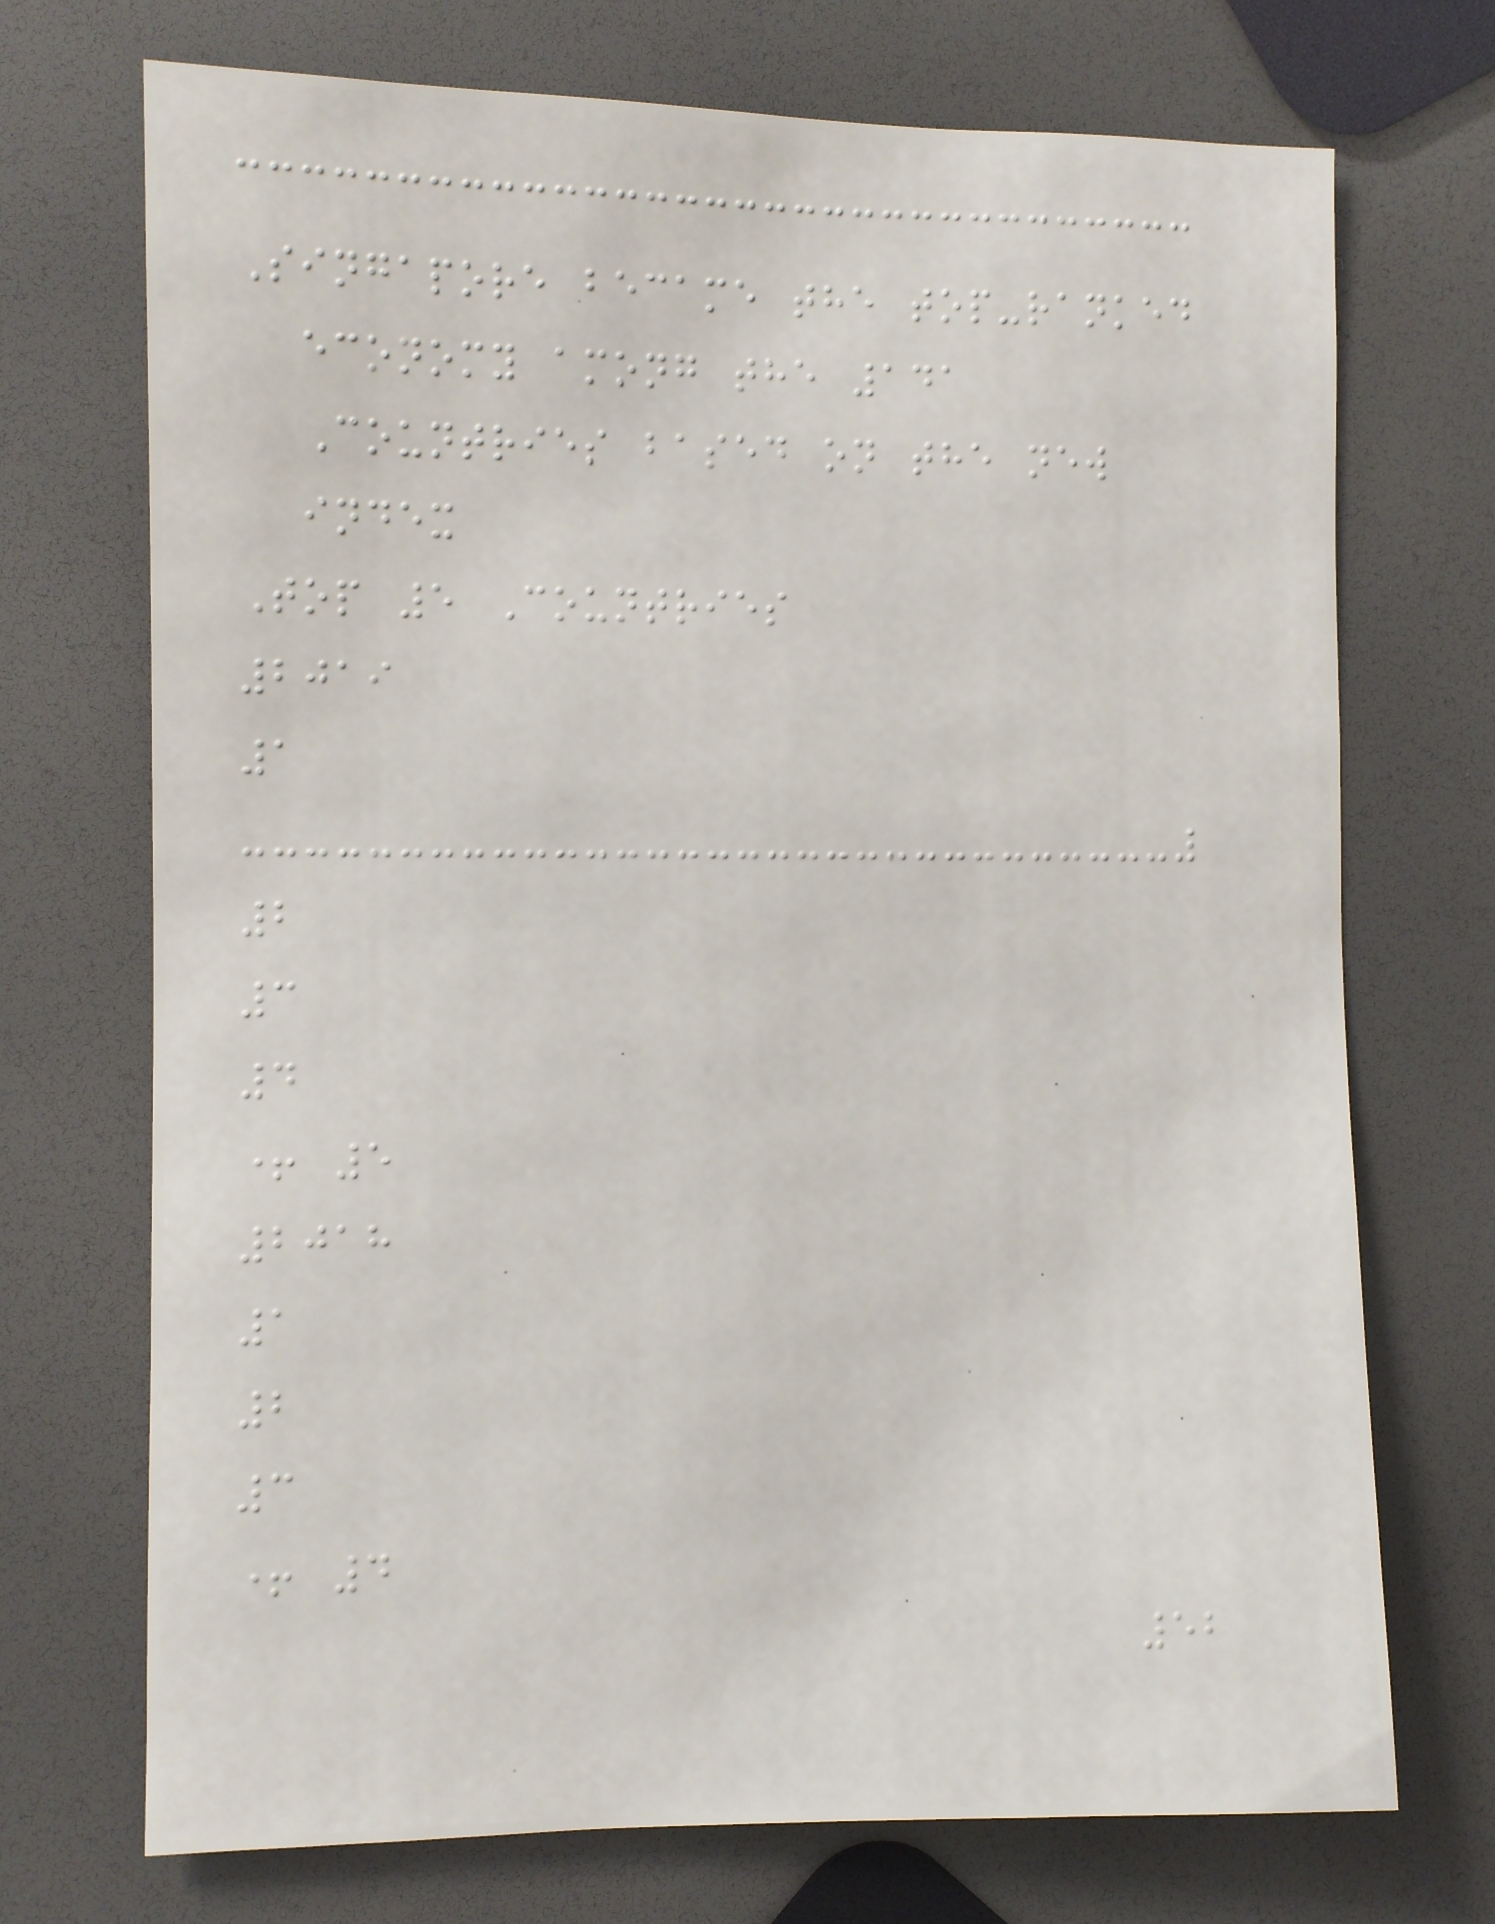Singapore became the top-ranked
economy among the 141
Countries based on the new
index
Top 5 Countries
2019
1
2
3
4
+ 5
2018
1
2
3
+ 4
52
